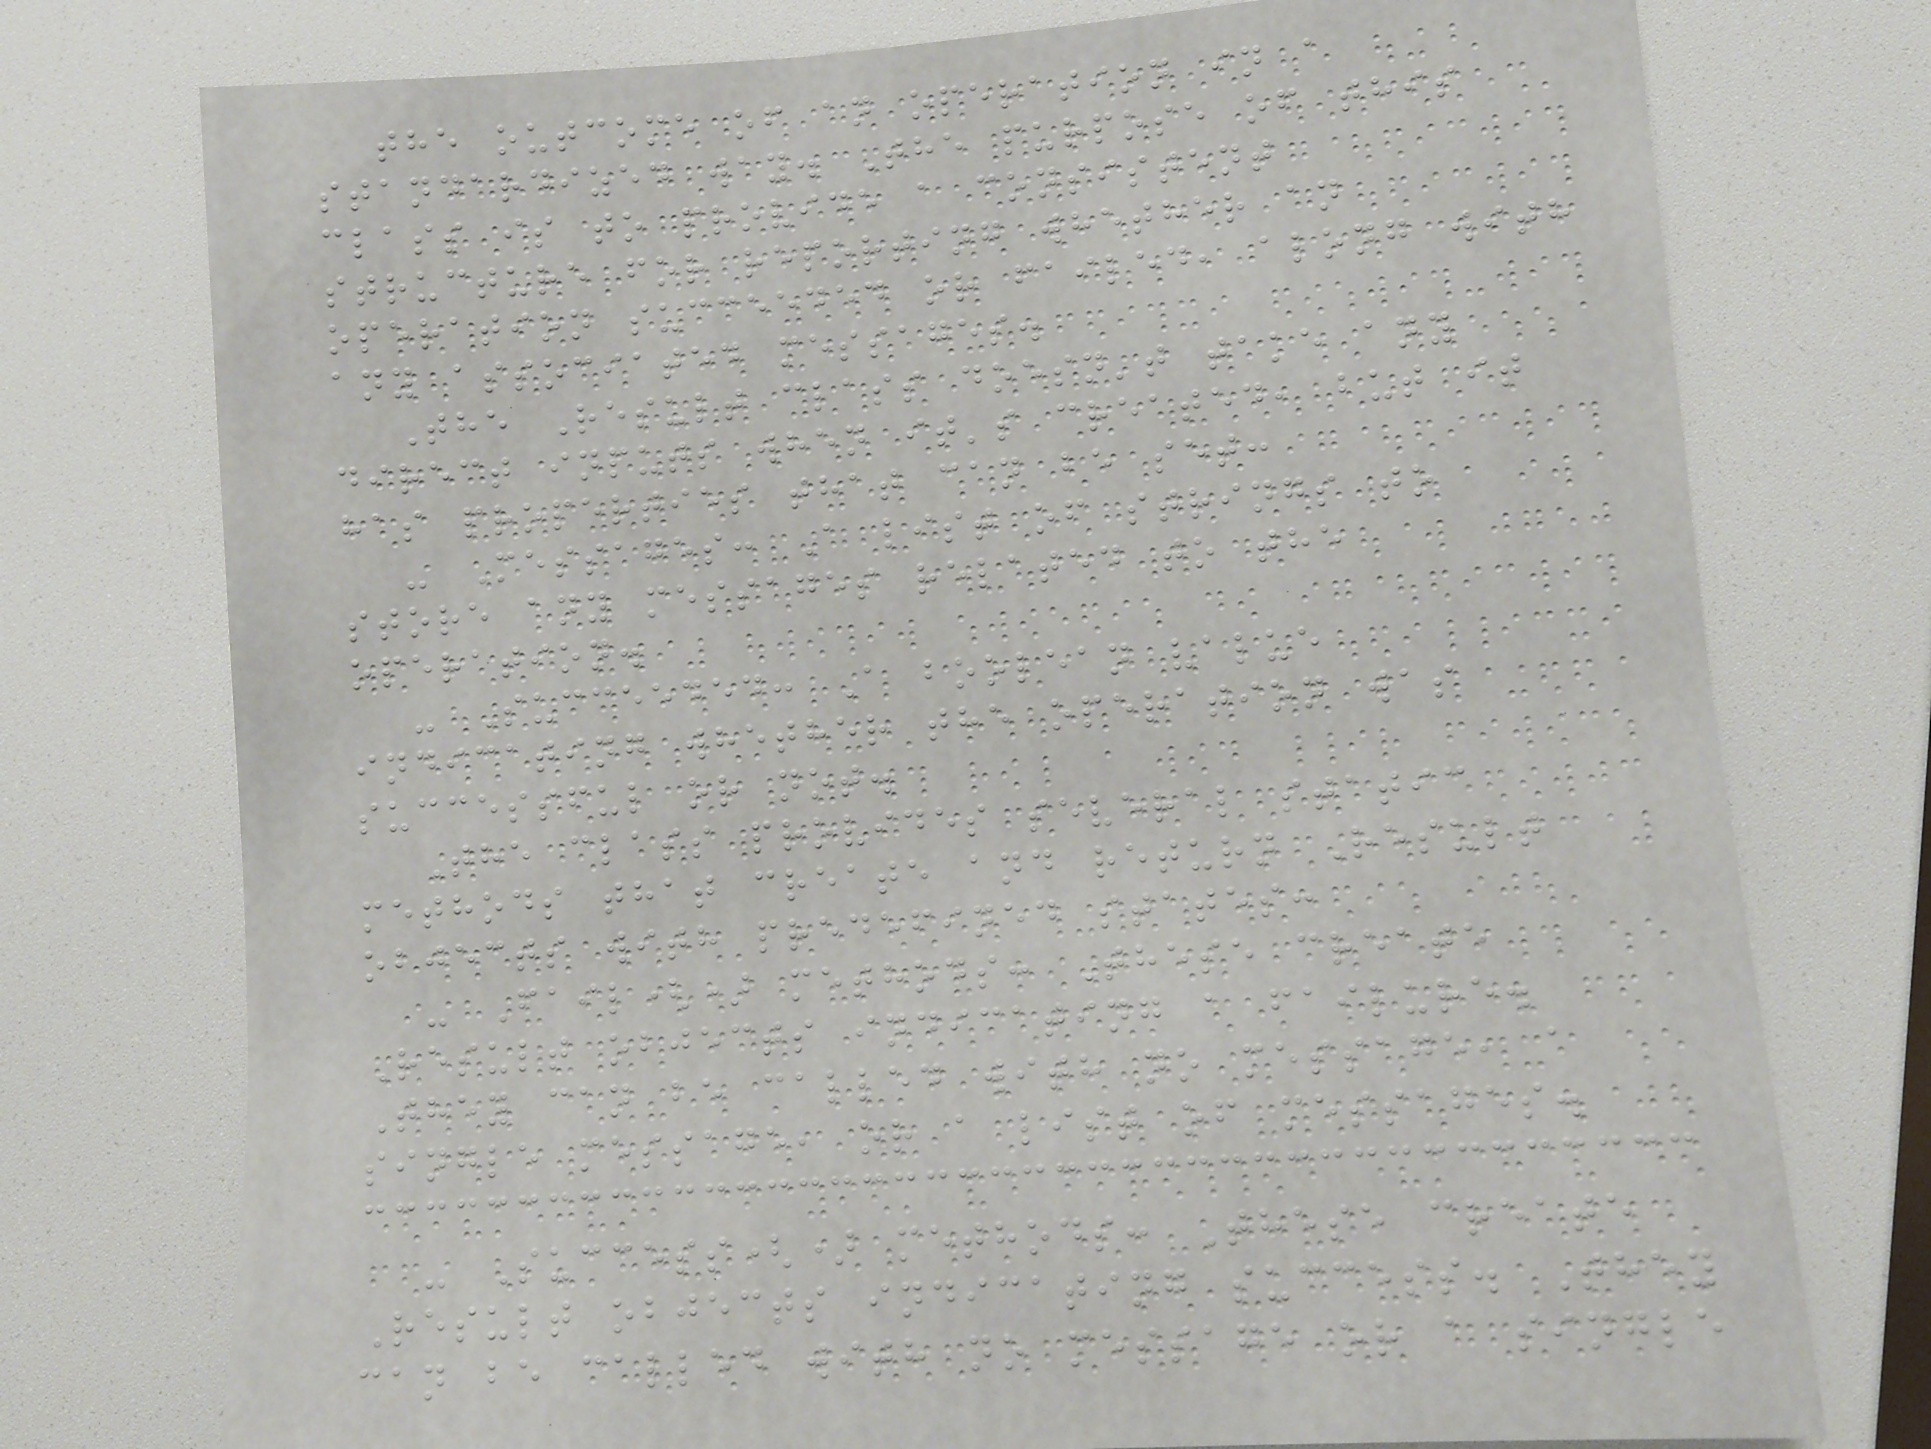the outcome of an operation in a
standardized way. The purpose of this
class is to provide a consistent
structure for reporting whether an
operation succeeded or failed, along with
any associated messages.
The Result class doesn't take any
direct inputs when it's created, but it
has properties that can be set:
- Messages: A list of strings to
store any messages related to the
operation.
- Succeeded: A boolean value
indicating whether the operation was
successful or not.
The class provides several static
methods that create and return Result
objects with predefined states:
- Fail() methods: These create
Result objects indicating a failure.
They can be called with no message, a
single message, or a list of messages.
- Success() methods: These create
Result objects indicating success. They
can be called with no message or a single
